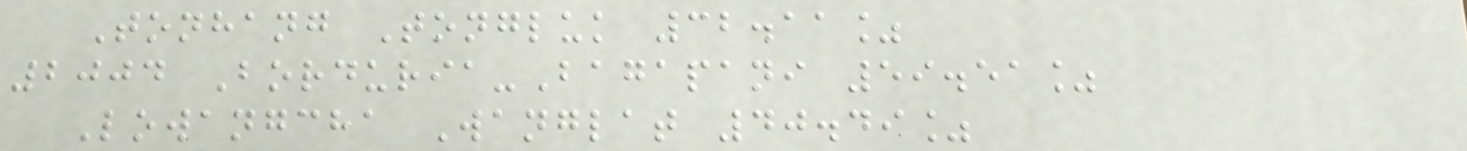Tonhang Tongluk 32.11%
2004 Borduria-Bagapani 59.51%
Lowangcha Wanglat 40.49%
